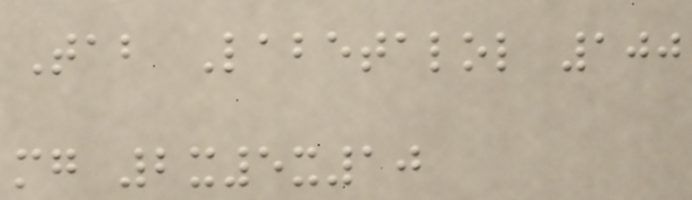Tab Labetalol 100
mg 2x5x10
